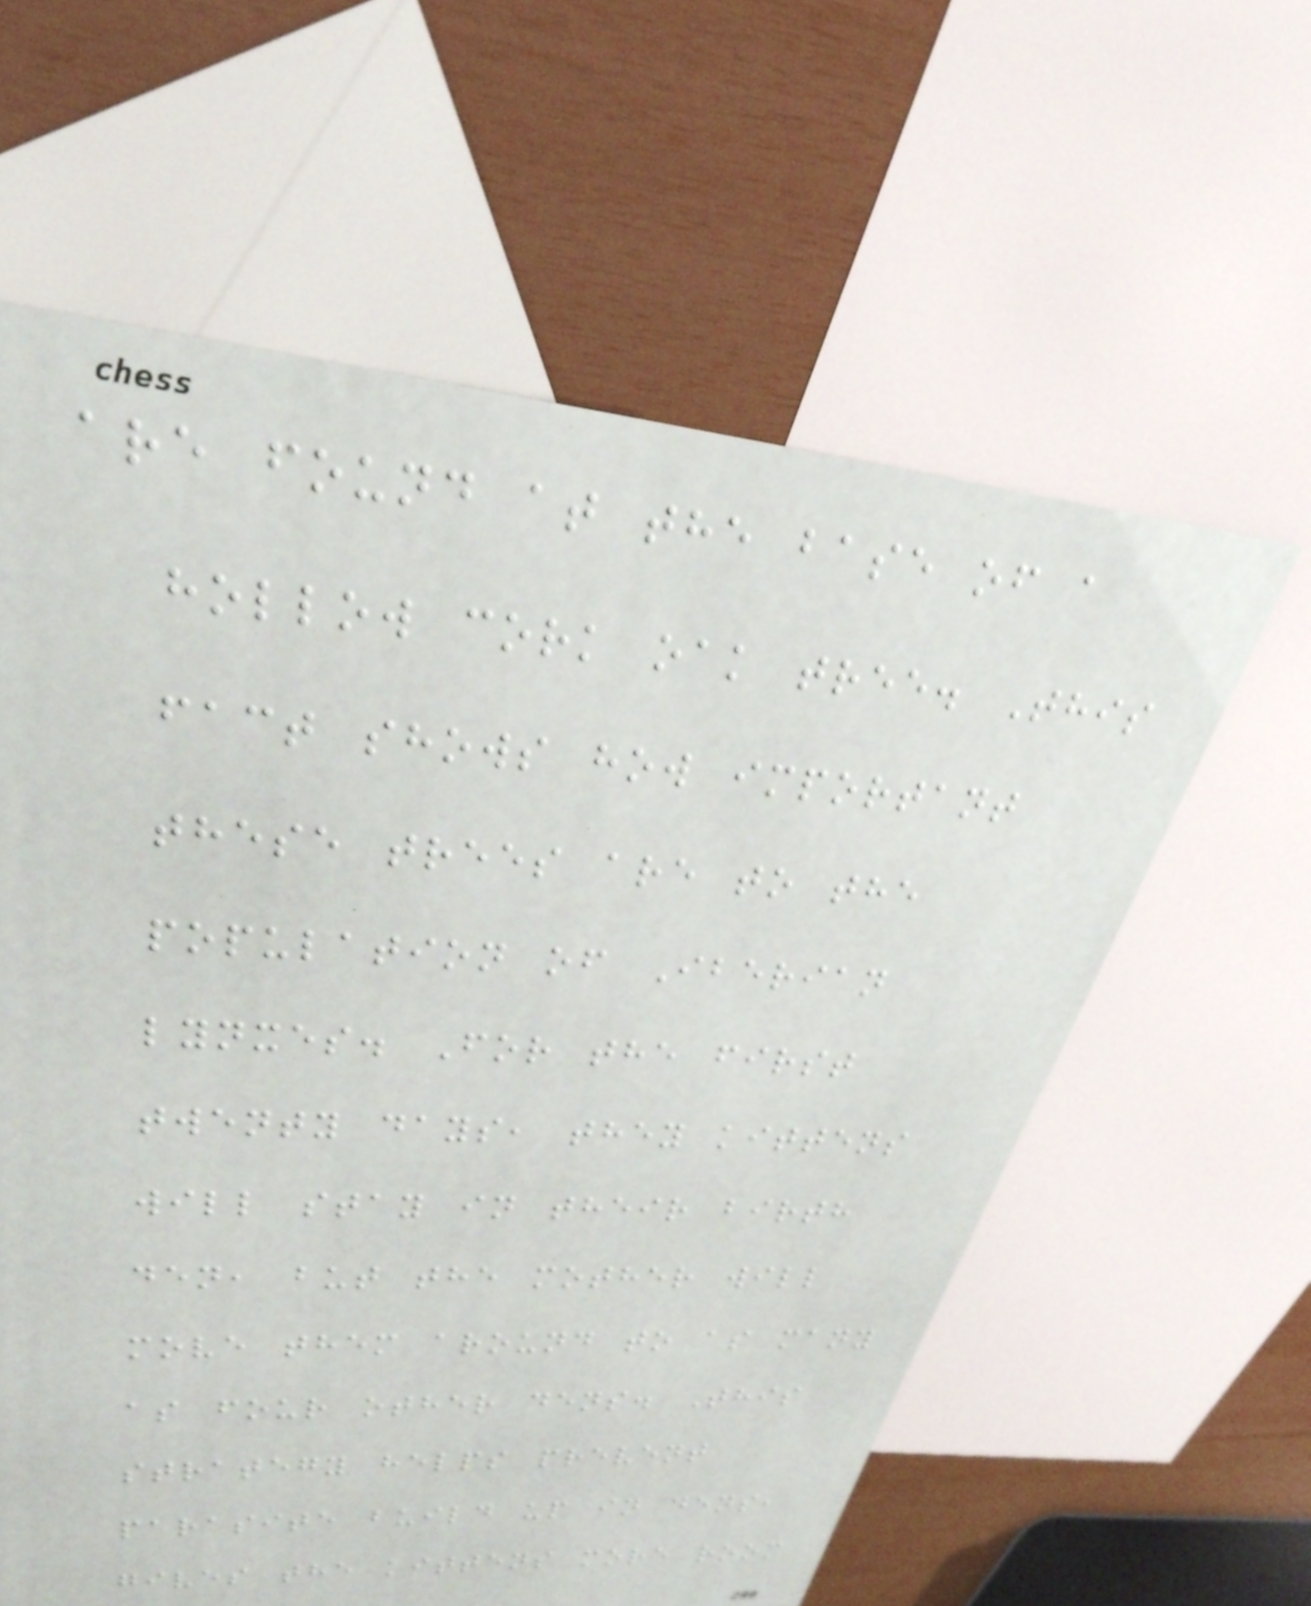are found at the base of a
hollow cork oak tree. This
fact shows how important
these trees are to the
population of Iberian
lynxes. For the first
twenty days, they kittens
will stay in their birth
den, but the mother will
move them around to as many
as four other dens. This
strategy helps prevent
parasite build up in dens,
gives the kittens more room
